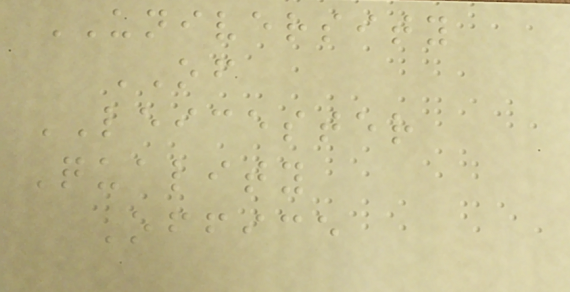UNIVERSITY
OF
LEICESTER
Quality
Office
